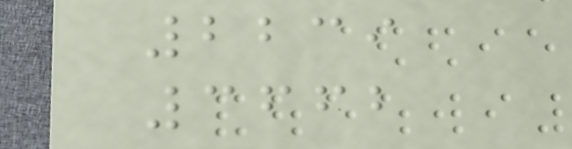2239
3662
